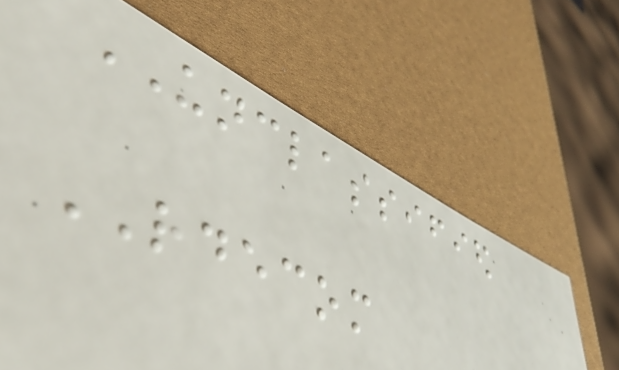UNCLASSIFIED
RDECOM
